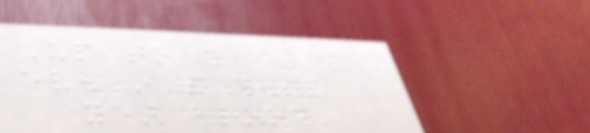Up to this
even in the thousand
year blood
